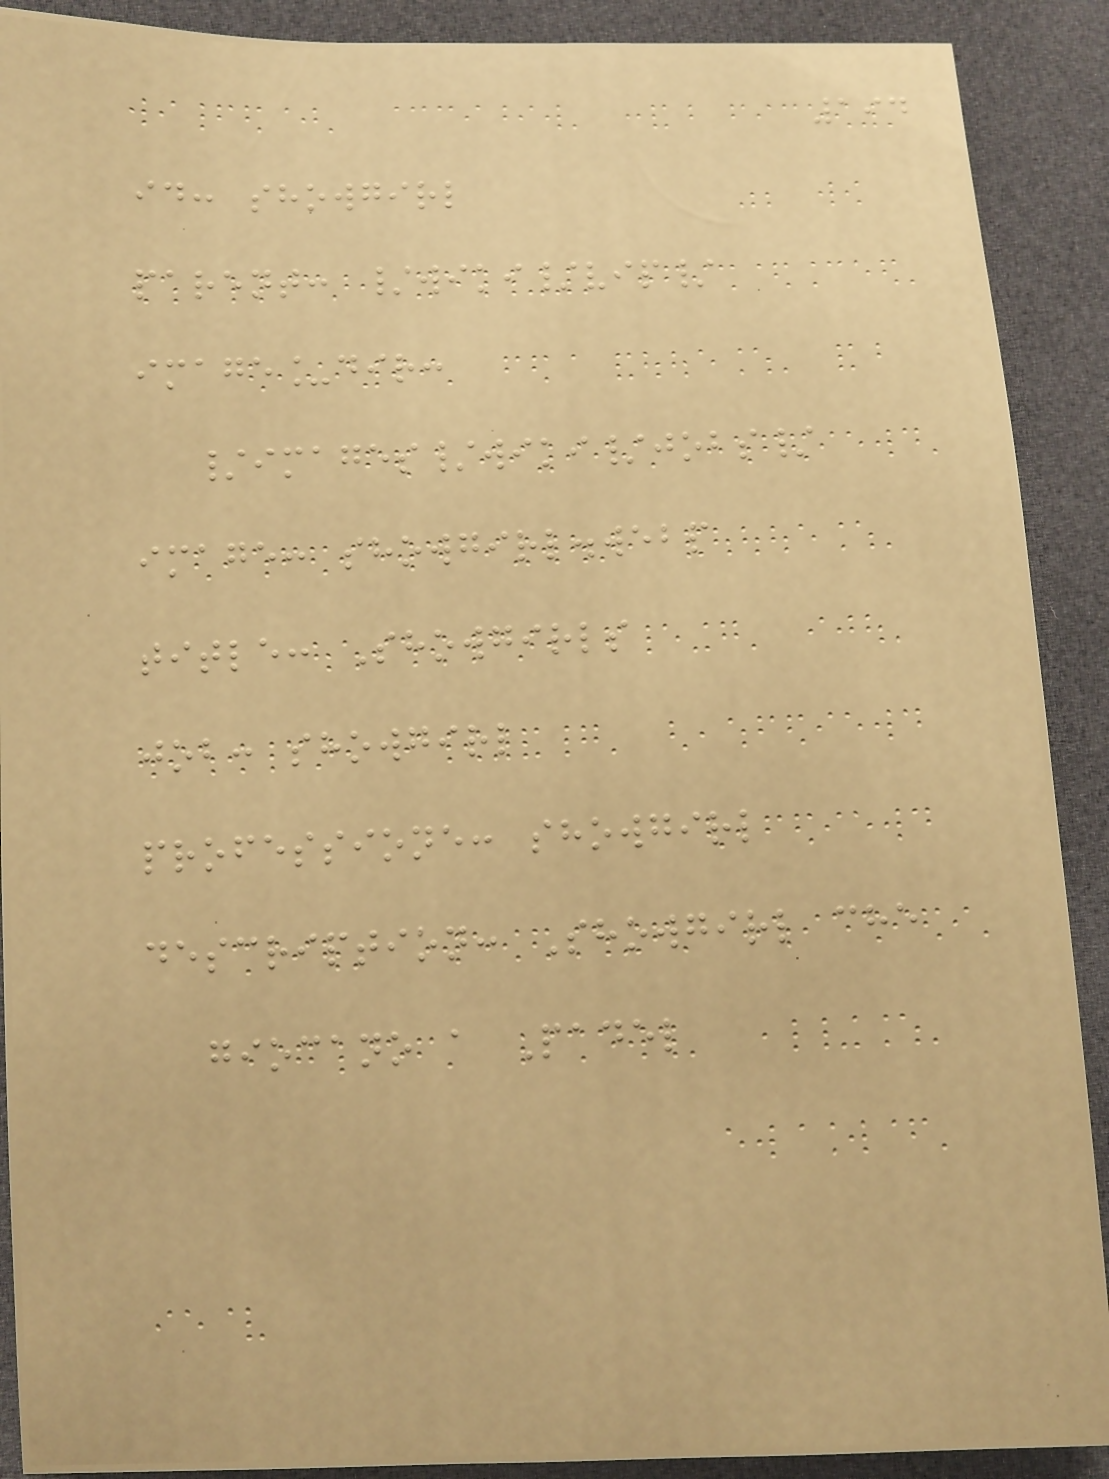194
id: showgirl
parent: /wiki/vip/
image_dir:
/images/wiki/jobs/
image: showgirl.webp
title: Showgirls
job: showgirl
professione: showgirl
description: Showgirl che
giocano a Padel
